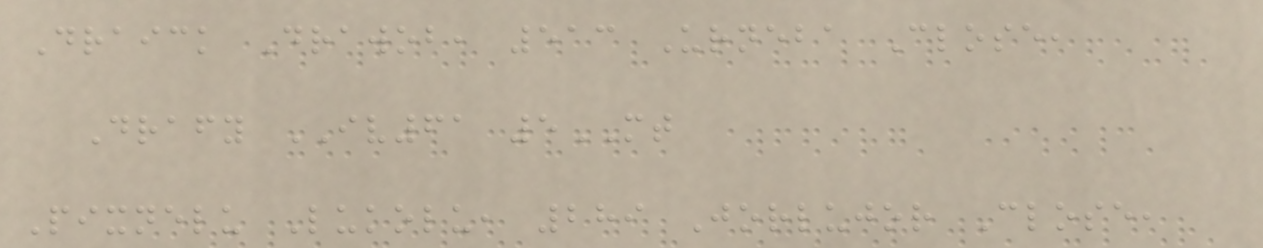Draick Drawob, 513 Urneba Close,
Drafy IV61 5MT
Pixnelu Lukolu, 289 Jorlujor Close,
